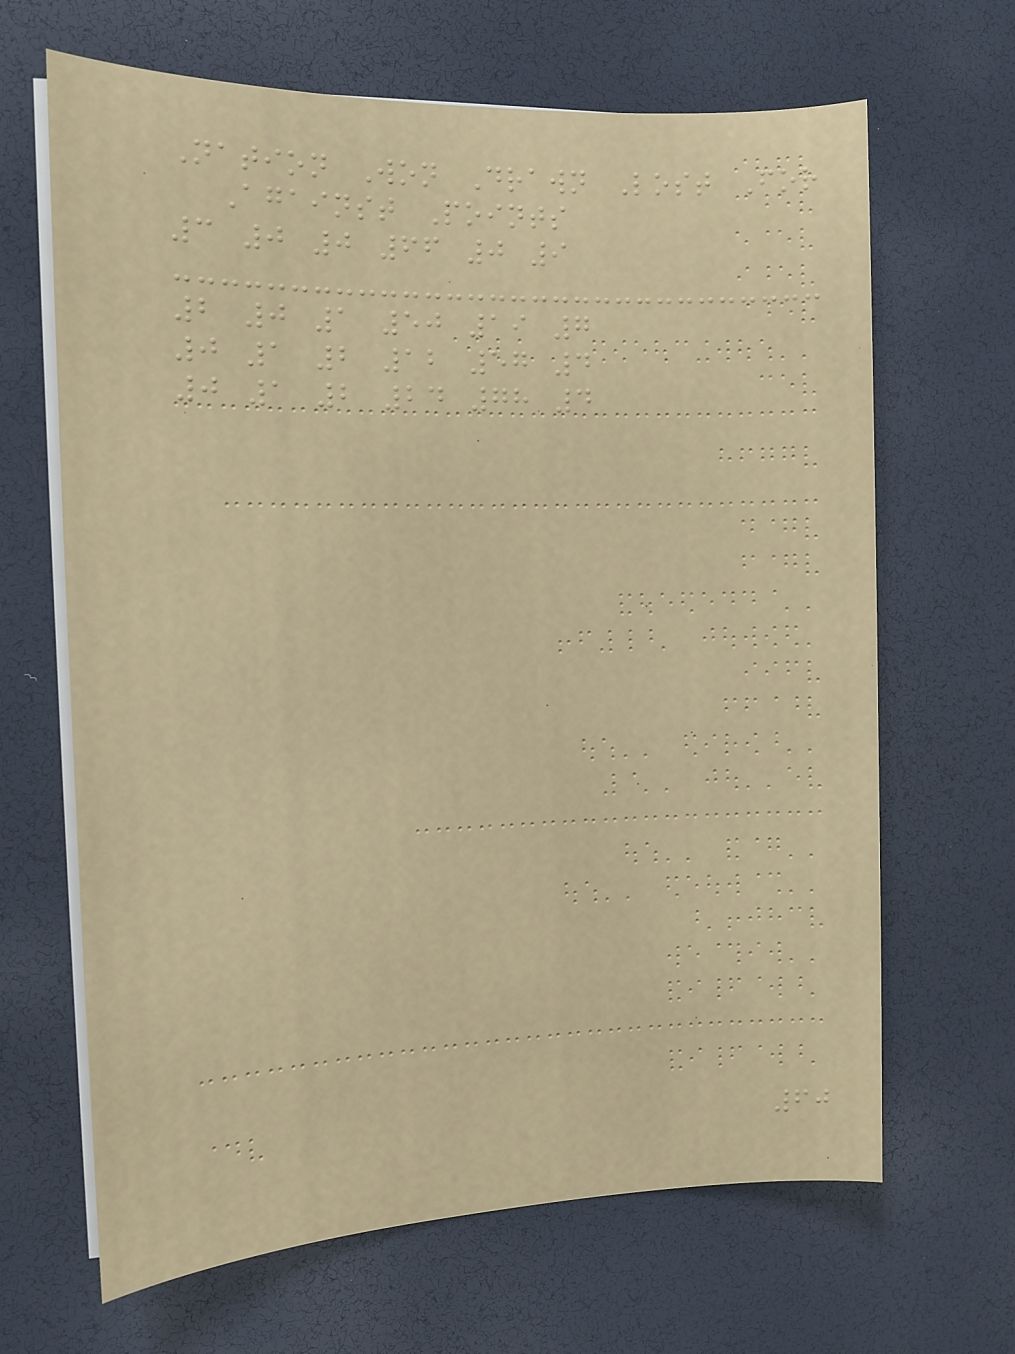Nation Won Drawn Lost For
Against Points
3 0 0 66 0 9
2 0 1 50 19 7
0 1 2 12 57 4
0 1 2 24 78 4
60
